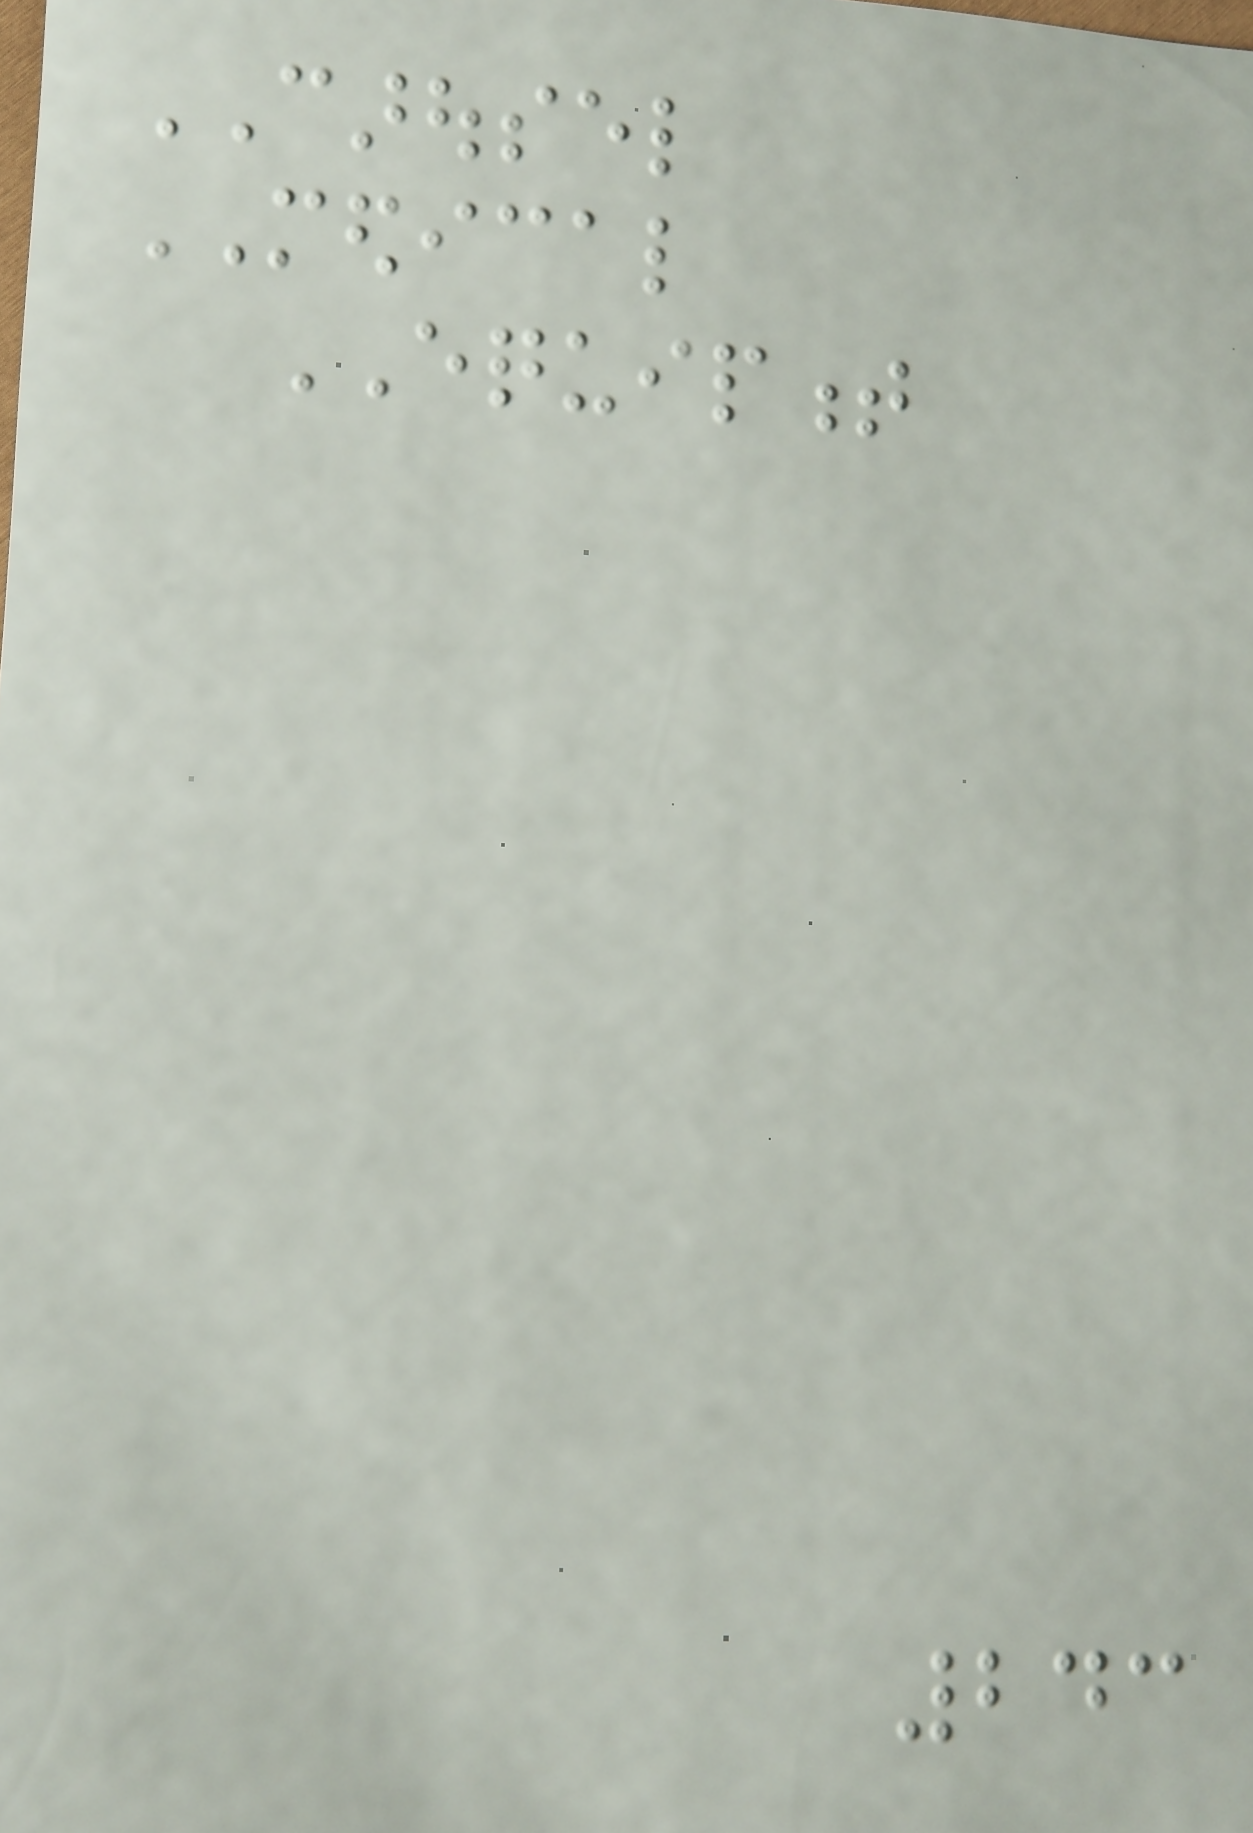CAROUSEL
MEDICAL
EQUIPMENT
243
